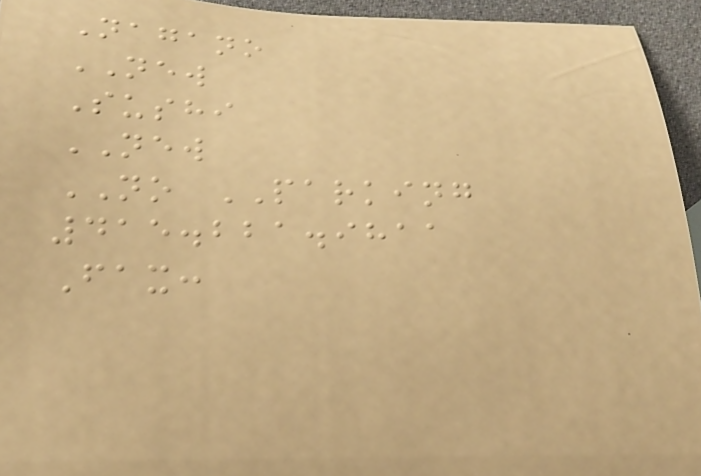Nagano
NEW
Sushi
NEW
NO PARKING
415.221.9811
Fax:
